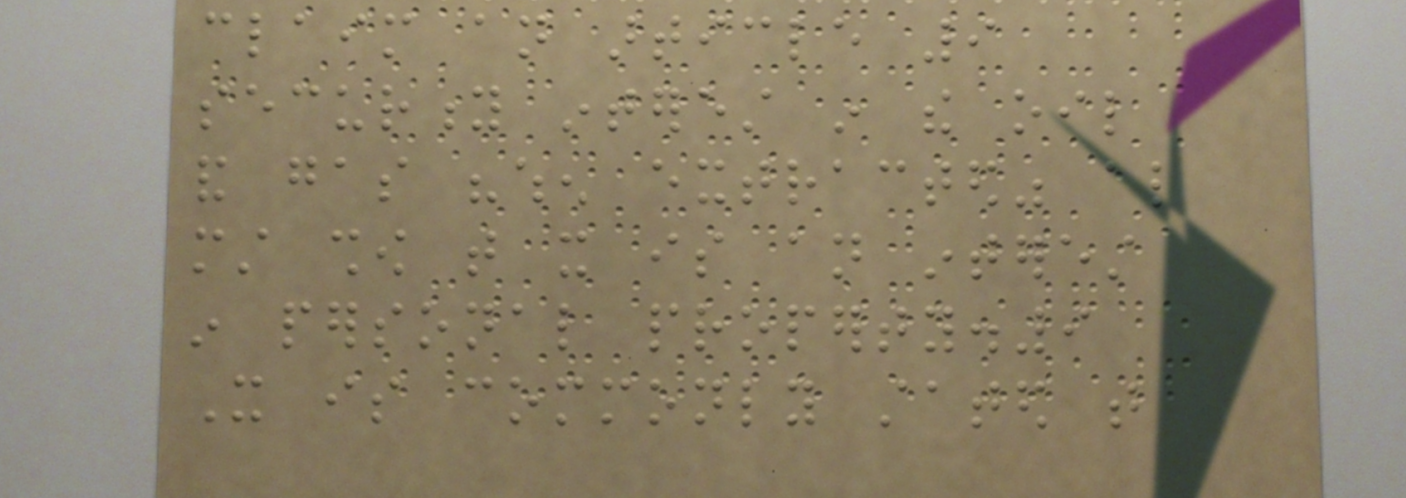claim an article 9
security interest in the oil
and gas "when extracted" also
must show that it is an interest
in personal property.9
It is commonly stated that
